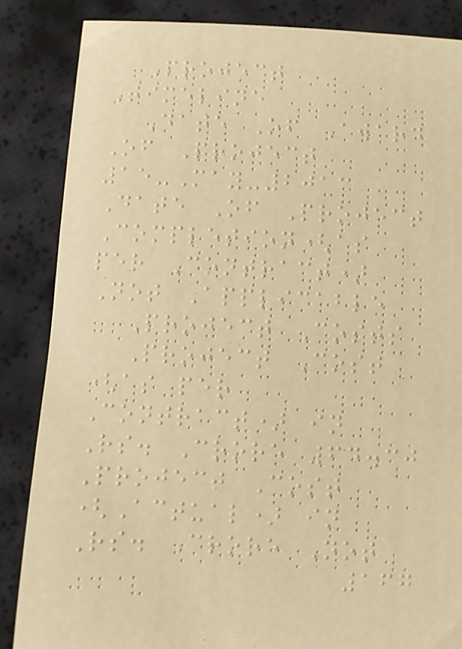Project
Timeline
Date Of Award
Of Project
15-May-2013
Date Of Project
Completion(as
per Contract)
Not Applicable
Project Costs
Project Cost
(as per
Contract) in
Rs. Crore 64.30
Project Cost
(Actual) in
Rs. Crore Not
167
